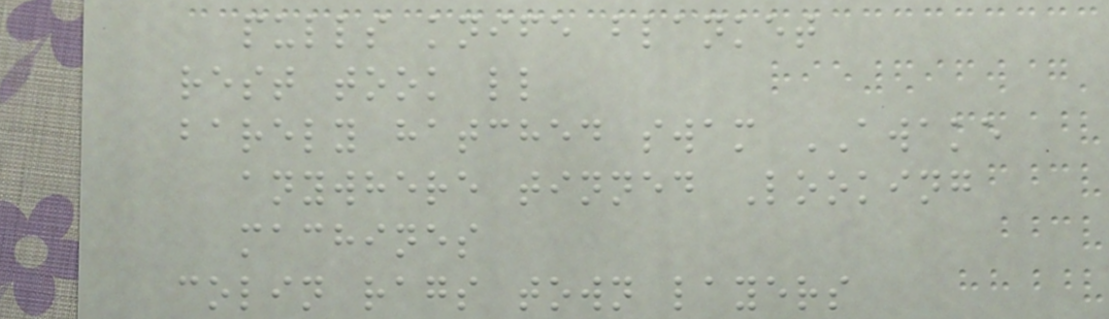pulls knife blanket
rest took ll
barely hatched swam AWAKE
anywhere tinned Looking
machines
colin rags town layers
